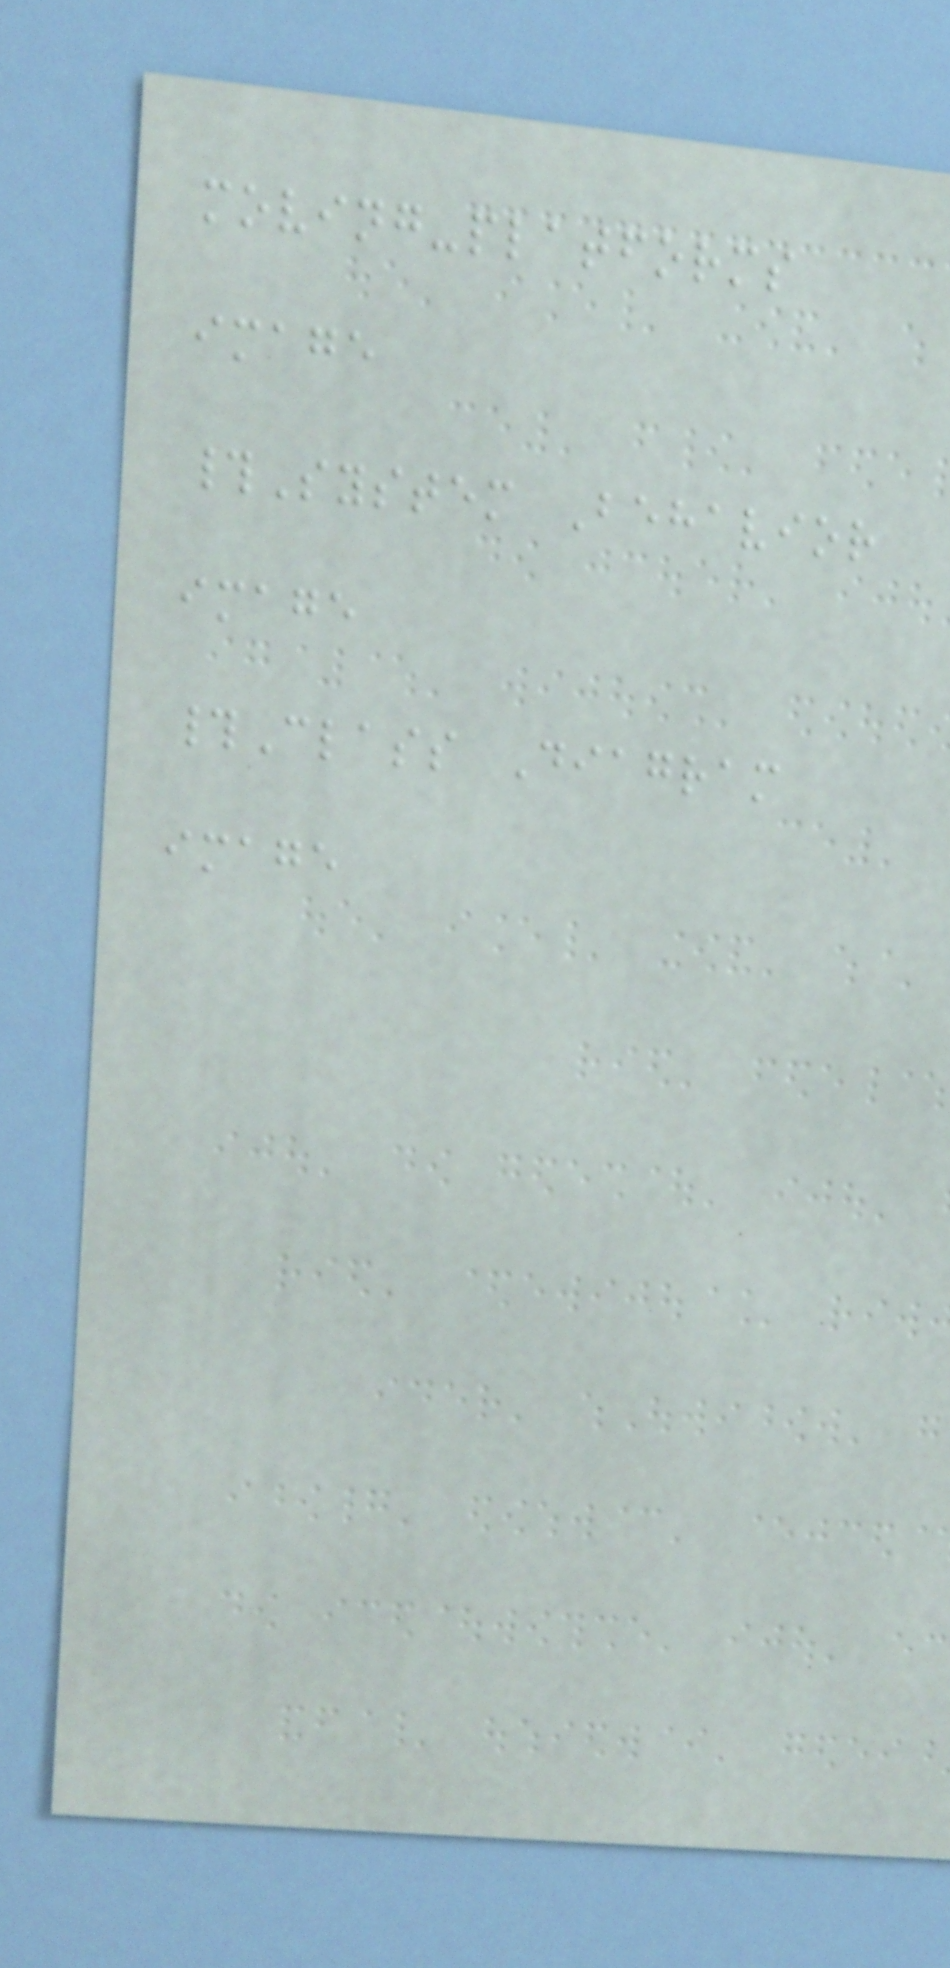moving-platforms
image
#System Behavior
image
#Class Diagram
image
